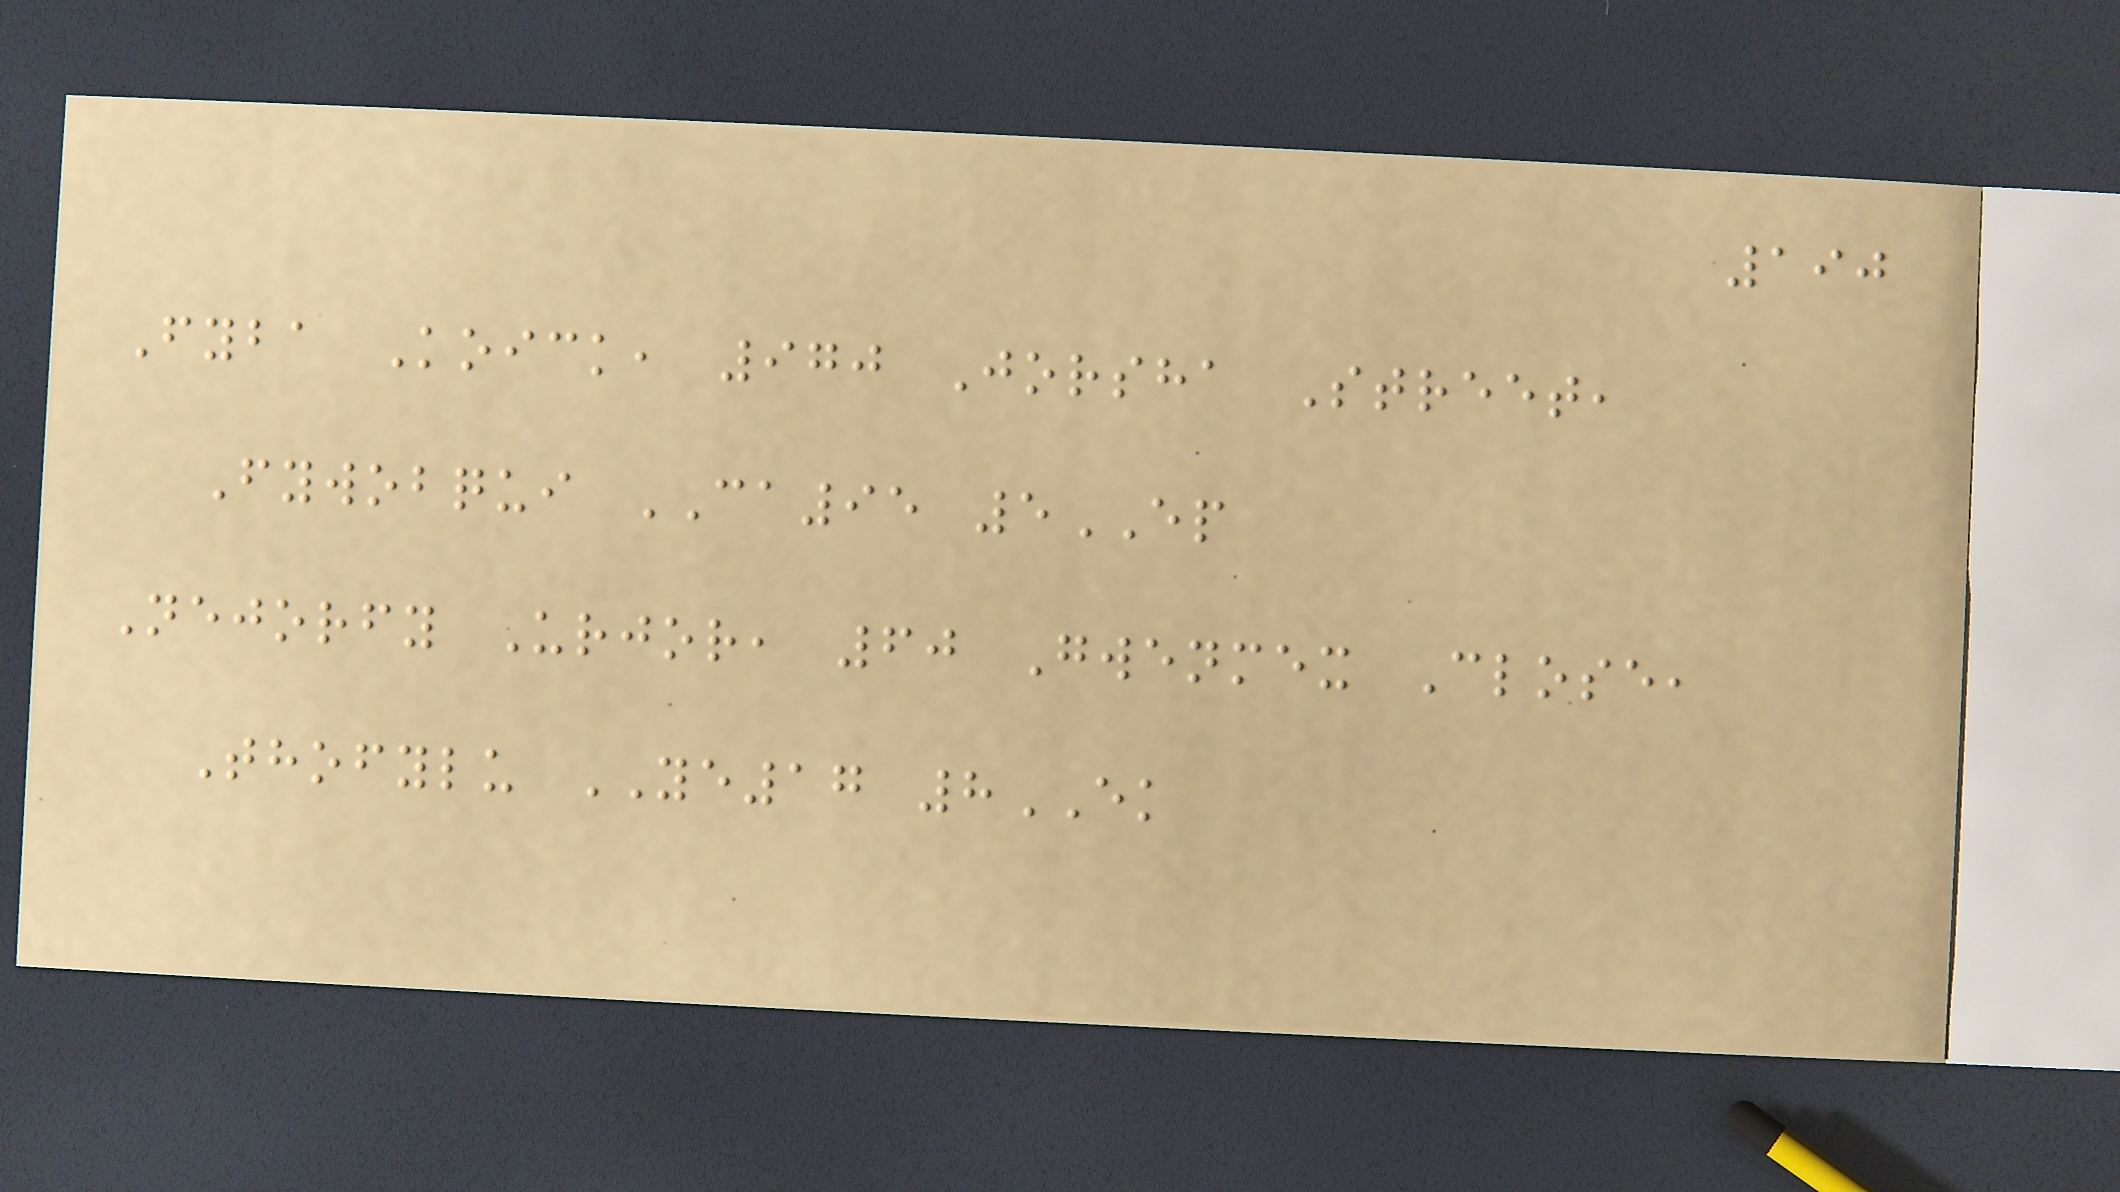190
Fyba Koick, 970 Jorsha Street,
Fywobqui CA95 5EP
Nejorfy Urjor, 60 Gwenmex Close,
Thofylu YE17 8EK
